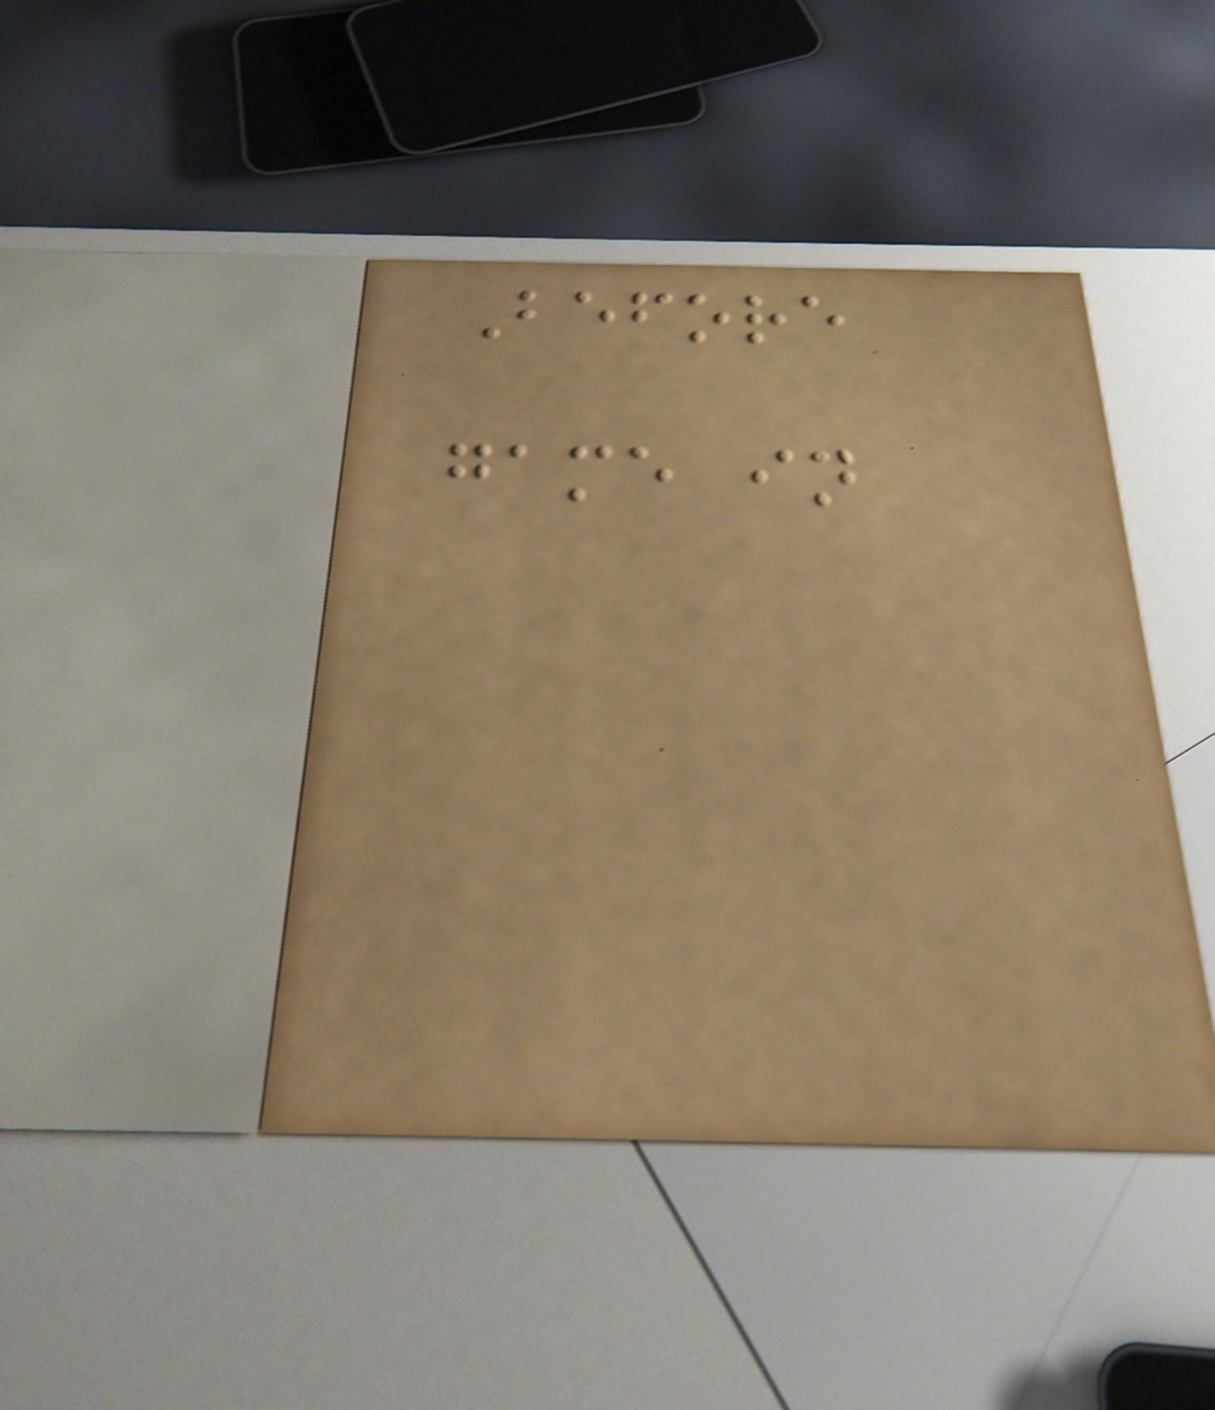Before
game in
